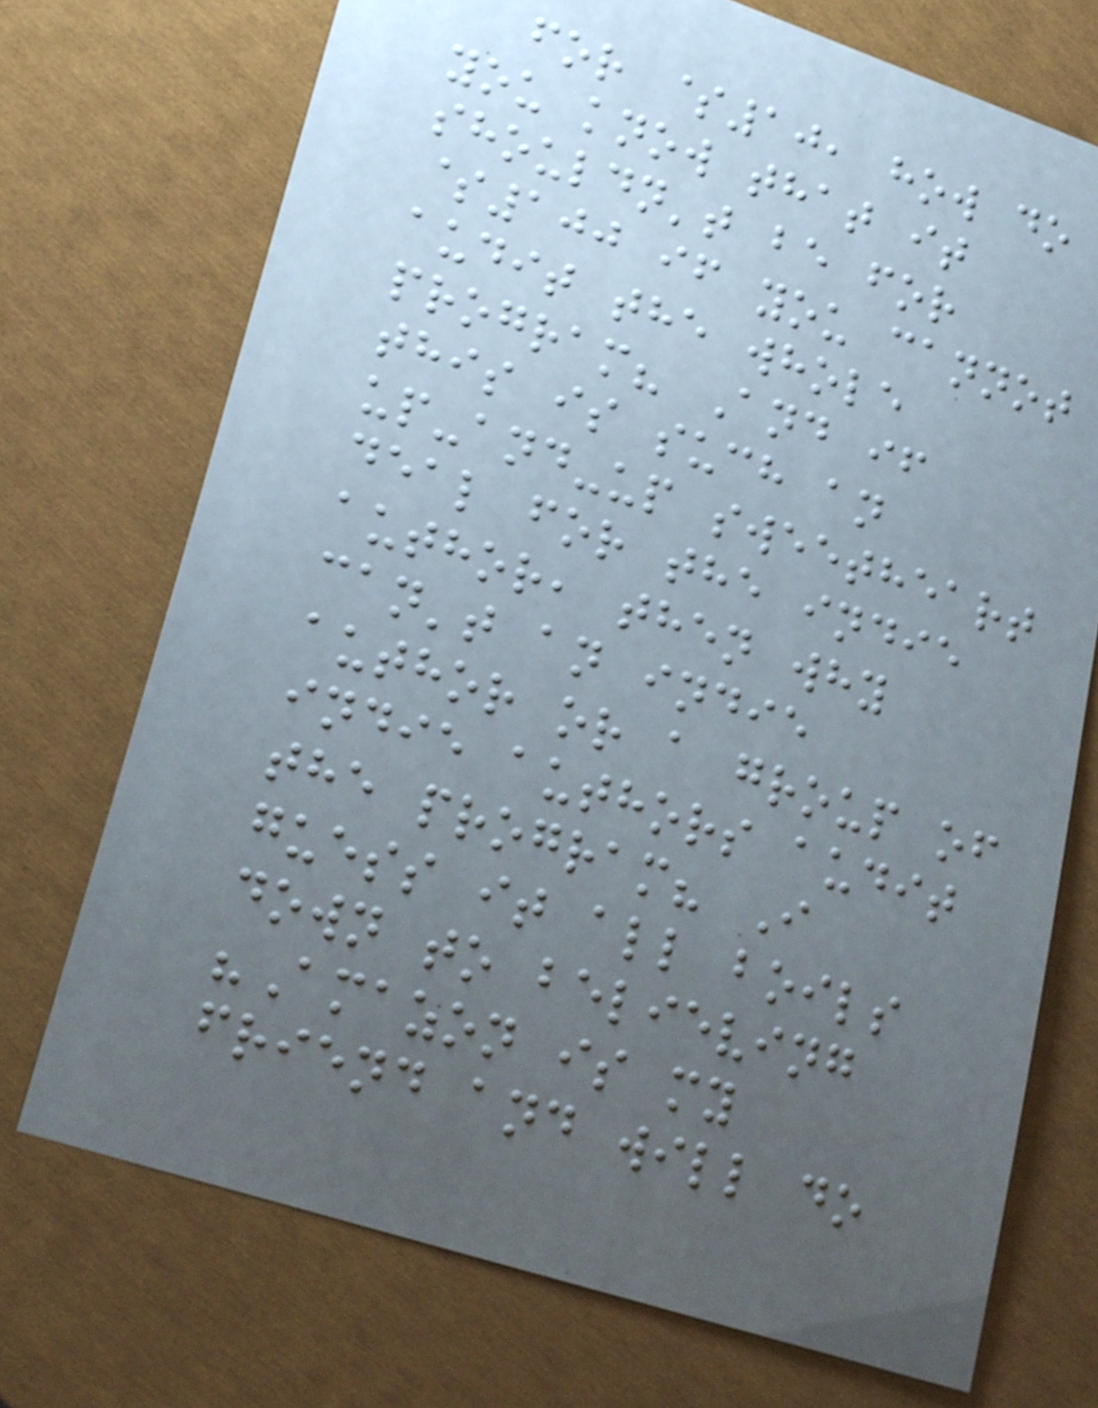for $10, how do
you know that it
shouldn't be for
$100 if you cannot
audit the whole
program? And if
this is such an
up-and-up sweetheart
deal for the indie
author, then why
can't an indie
author or a group of
indie authors audit
the program? I
guess it all boils
down to believing
"Amazon is my
friend and will do
